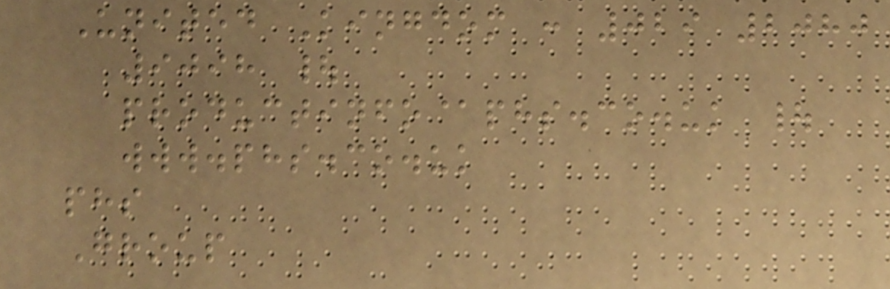United Kingdom : 029 2080
9098 |
productinfo@phs.co.uk |
www.phs.co.uk
phs
Group
